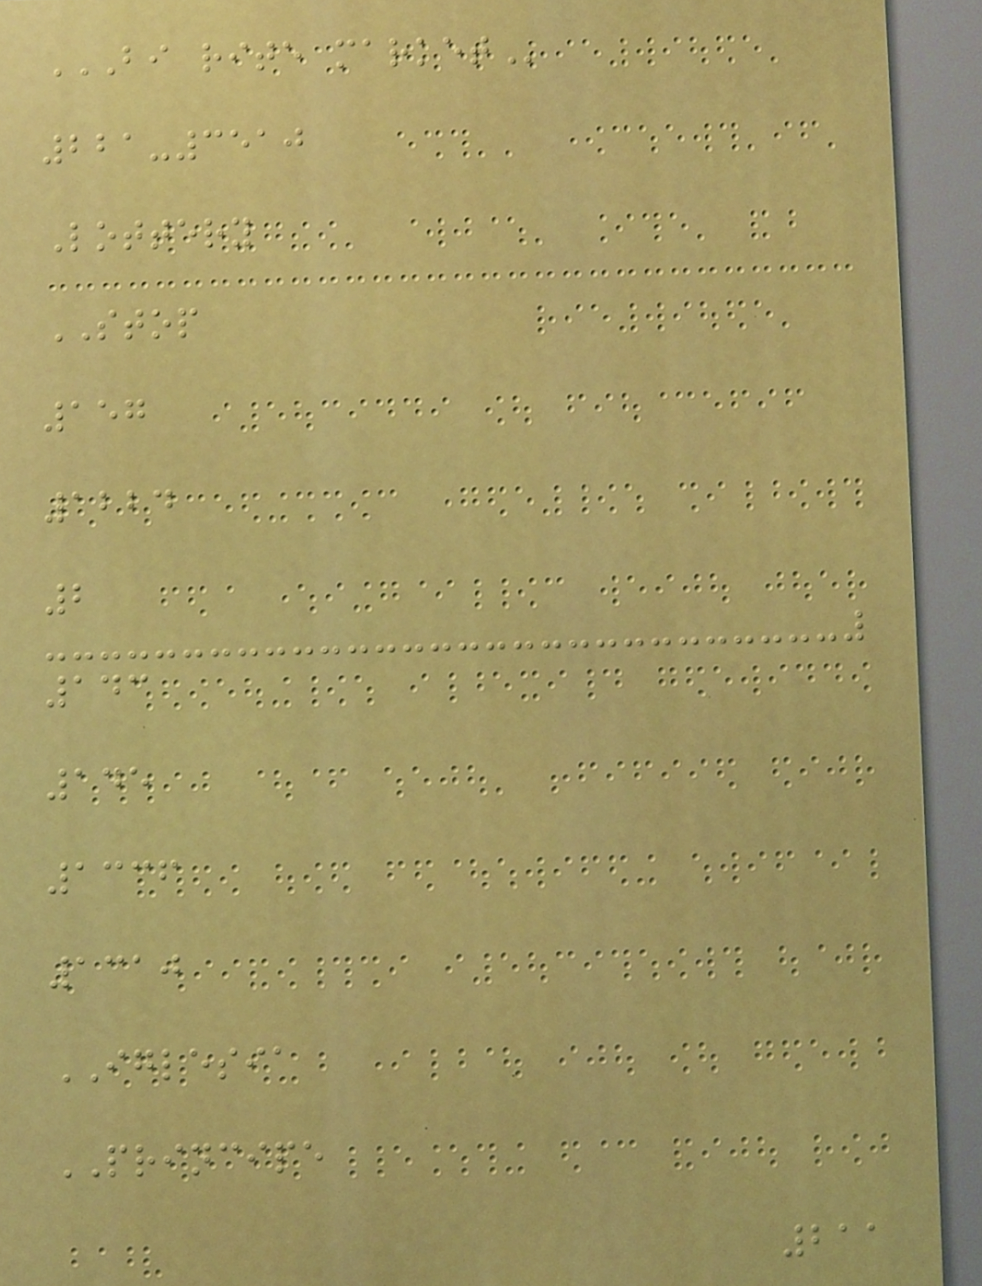BI RITE MARKET
221-3510
Lottery
STOP
157
1224
2
143
145
1336
1310
IGLESIA
PRINCIPE
211
